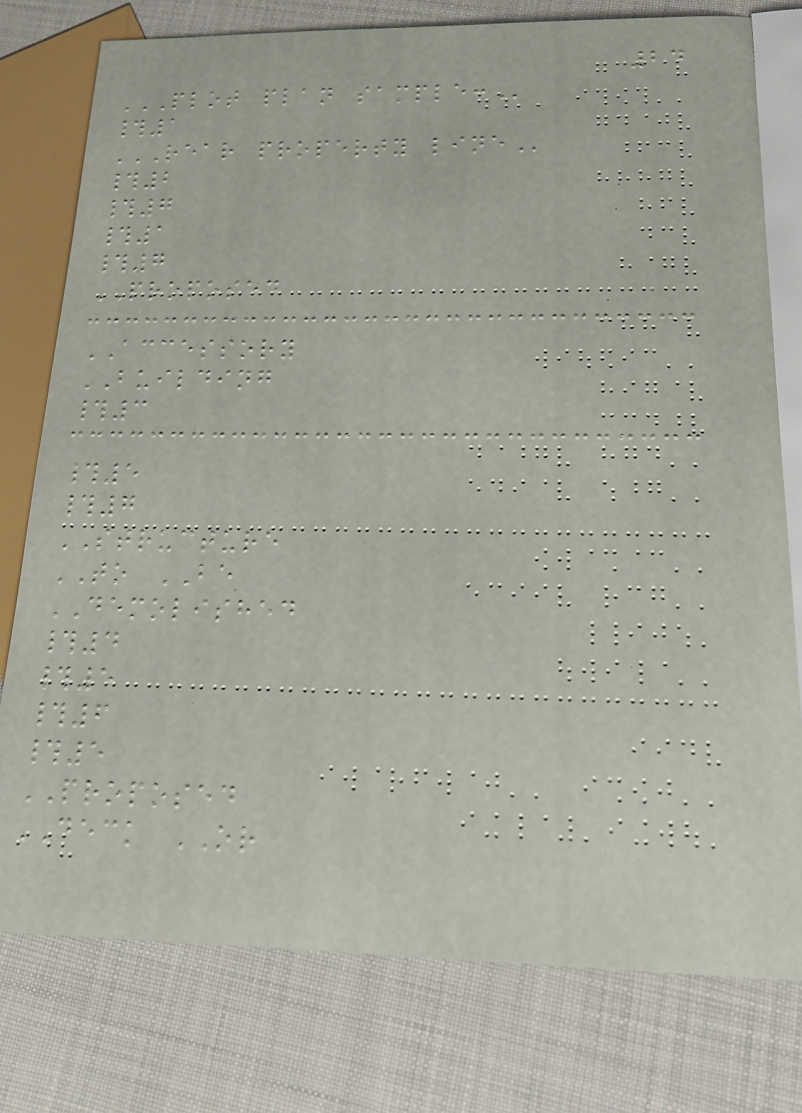24
PLOT PLAN SAMPLE:
#1
REAR PROPERTY LINE
#2
#7
#1
#7
PROPOSED
ACCESSORY
BUILDING
#3
#5
#7
STRUCTURE
TO BE
DEMOLISHED
#4
#5
#6
#5
PROPOSED
DECK OR
